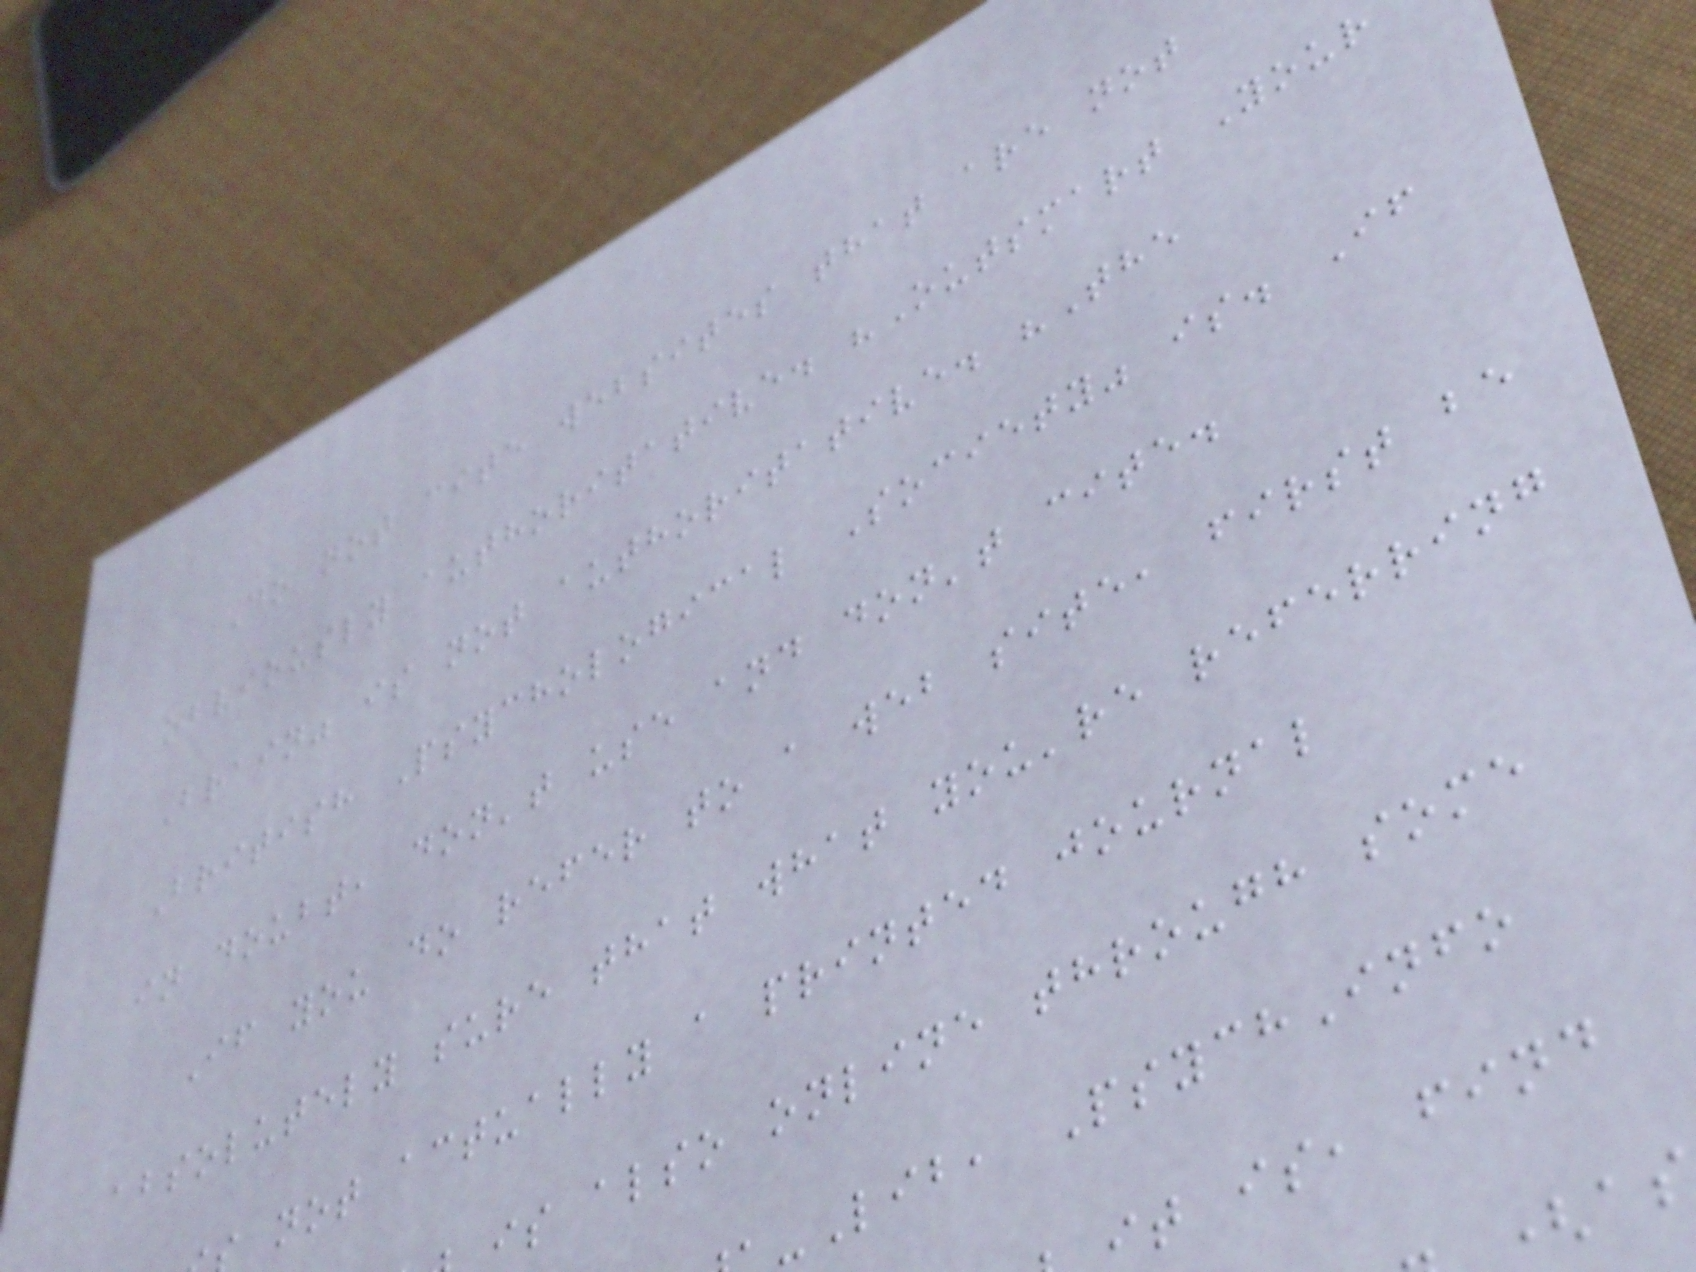Do not cite websites that are not
obviously authoritative. "Outsmart Your
Brain" is not authoritative. "The
British Psychological Society" is. If
in doubt, don't use and don't cite.
If you do refer to a web site, first be
absolutely sure that what you're referring
not actually a printed journal
is also online through some
-Lib, PsychInfo
it is, find
